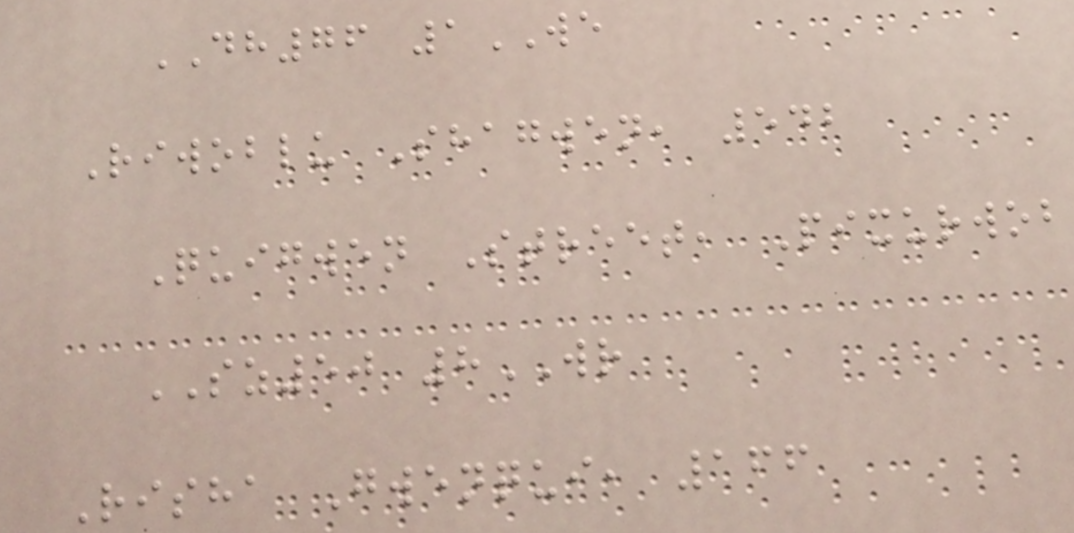DH76 1WE
Riwoblu Shagwen, 542
Quigwen Street, Pixurwob
SZ50 8WR
Risha Gwenqui, 166
